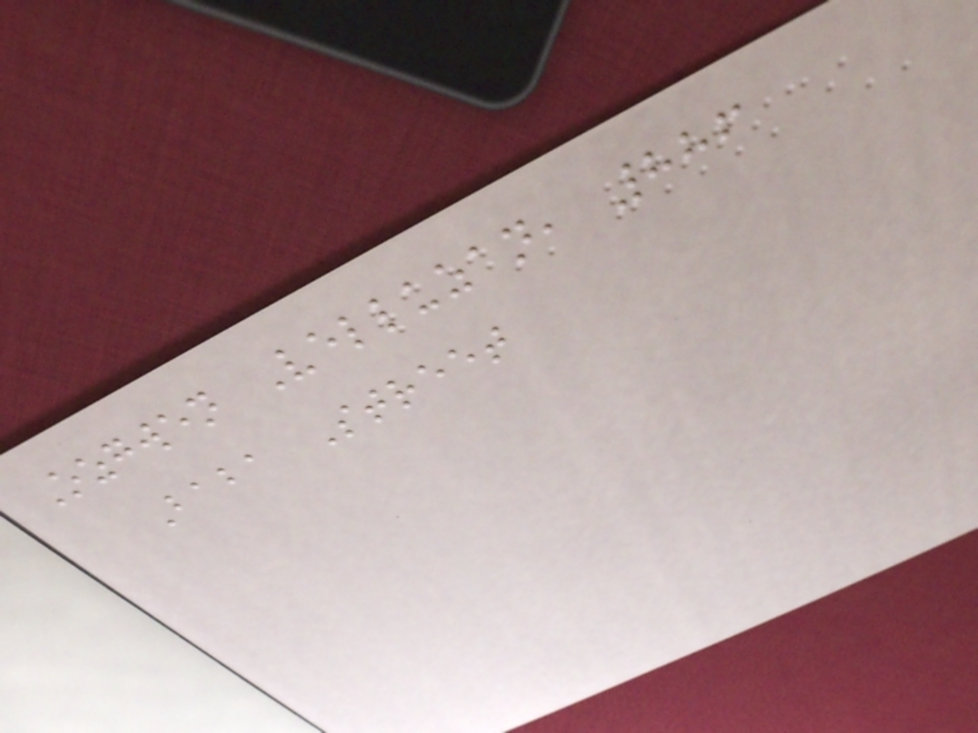Ozgwen Velluzan, 886
Baba Street
